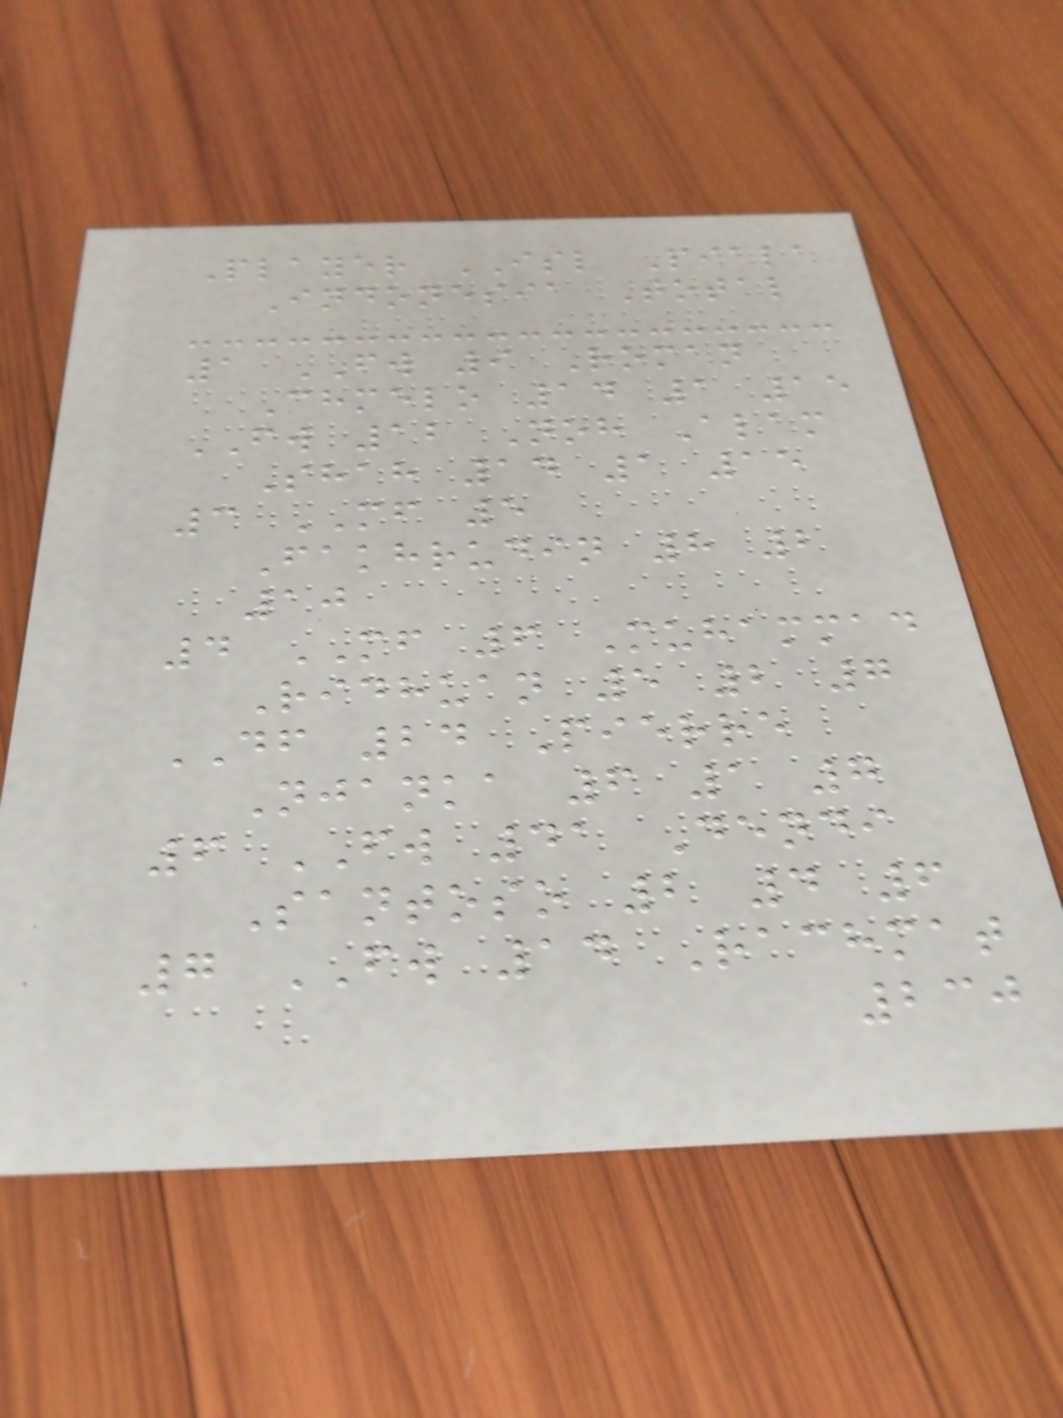Player ISL Piala
Indonesia Total
1 FW 9 Roman
Chmelo 14 1 15
FW 12 Noh Alam
Shah 14 1 15
3 MF 5
Fakhrudin 8 2
10
4 MF 6 Muhammad
Ridhuan 5 2 7
DF 24 Pierre
Njanka 6 1 7
6 FW 41 Dendi
Santoso 2 4 6
7 FW 14 Rachmat
230
